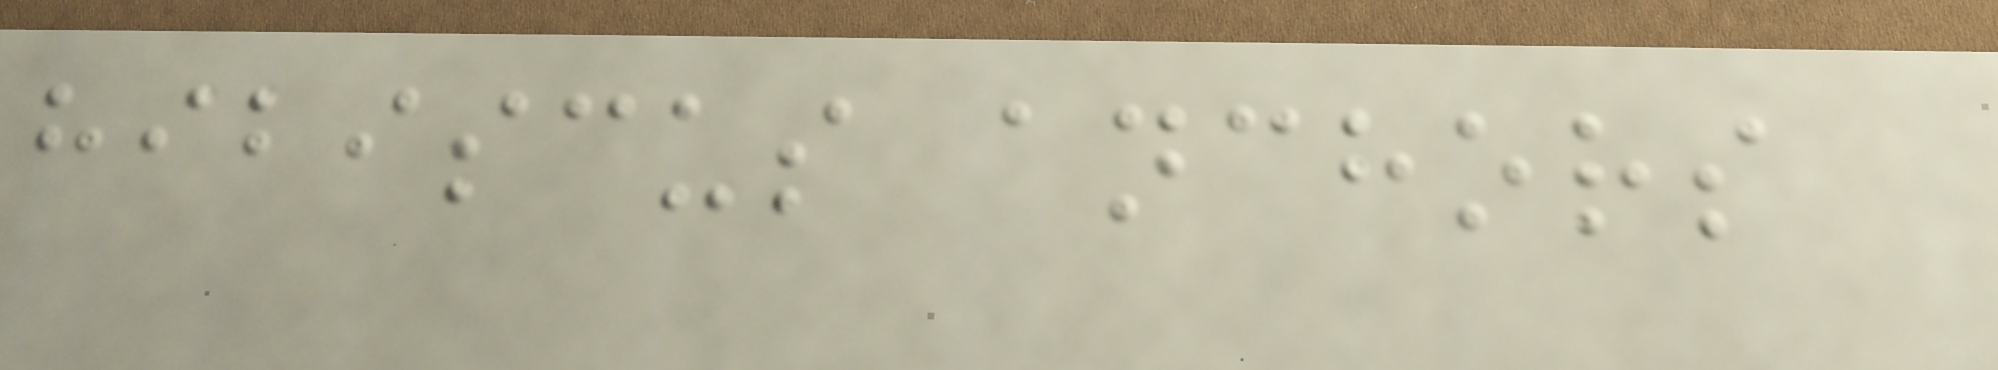hibiscus anchors
